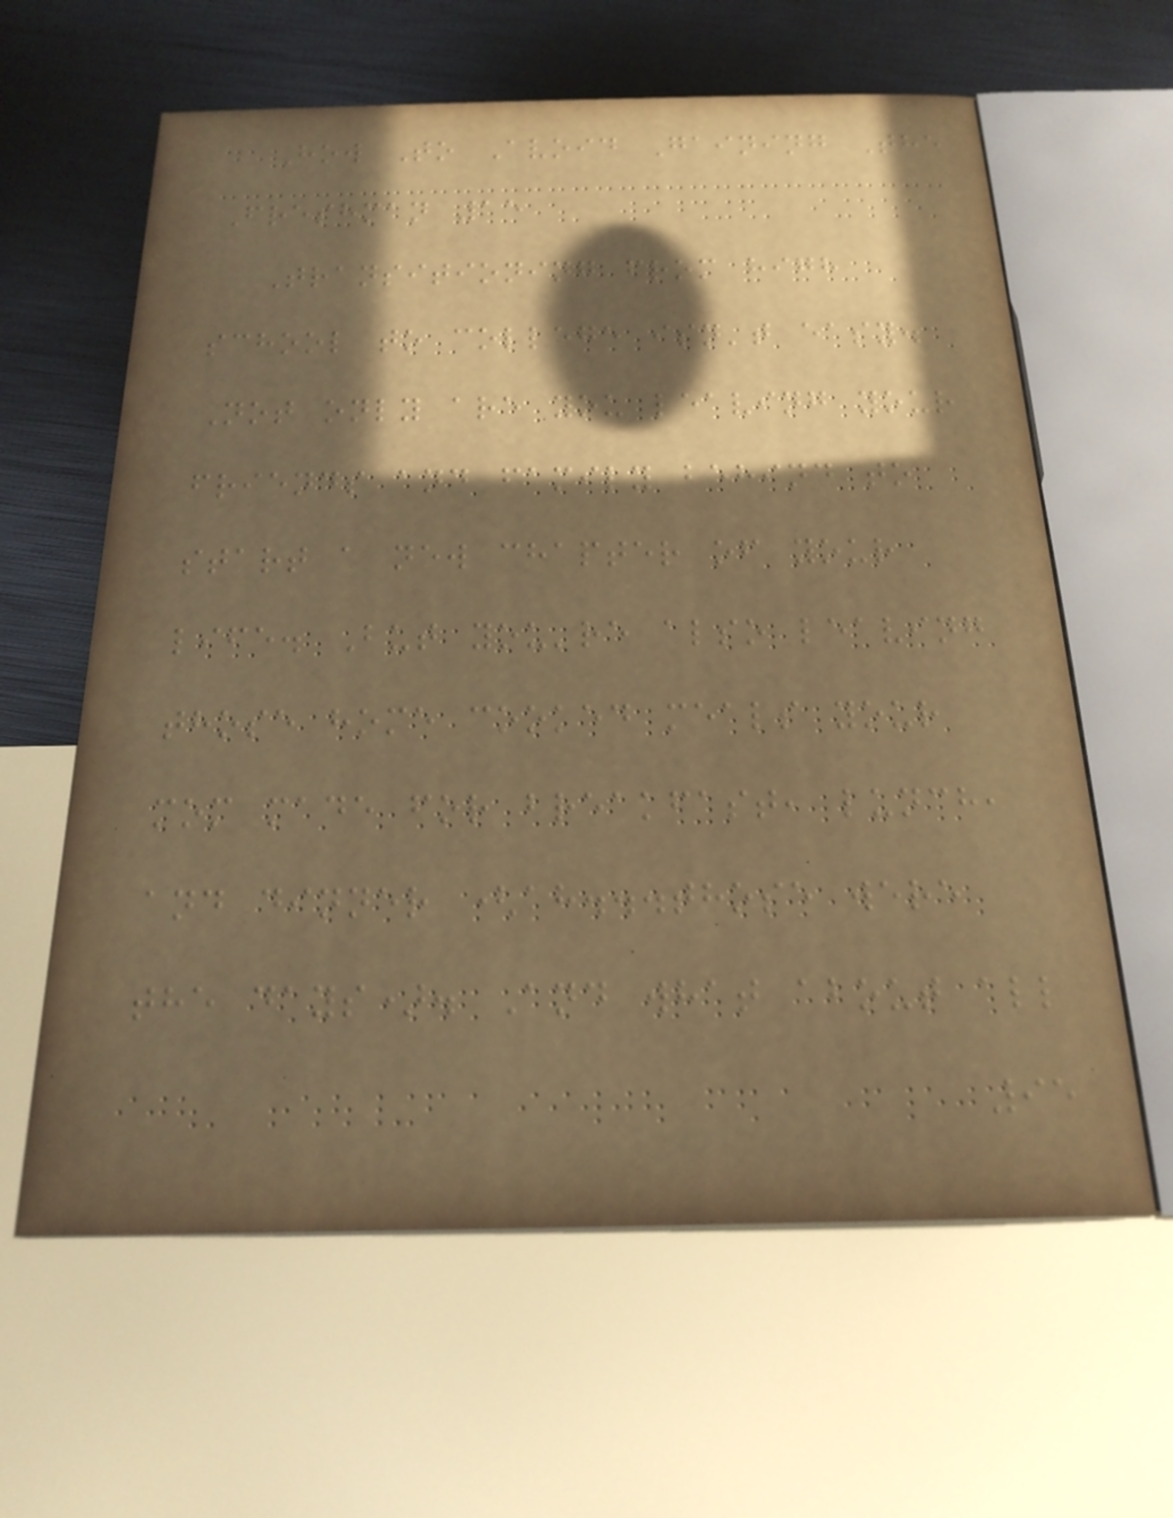How To Avoid Gaining The
Freshman 15
Transitioning from high
school to college isn't easy.
Not only are you leaving your
friends and family behind to
start a new chapter of your
life. But you're also leaving
those home cooked meals your
mom made for breakfast, lunch,
and dinner (ah...those were
the days). And what about all
95
